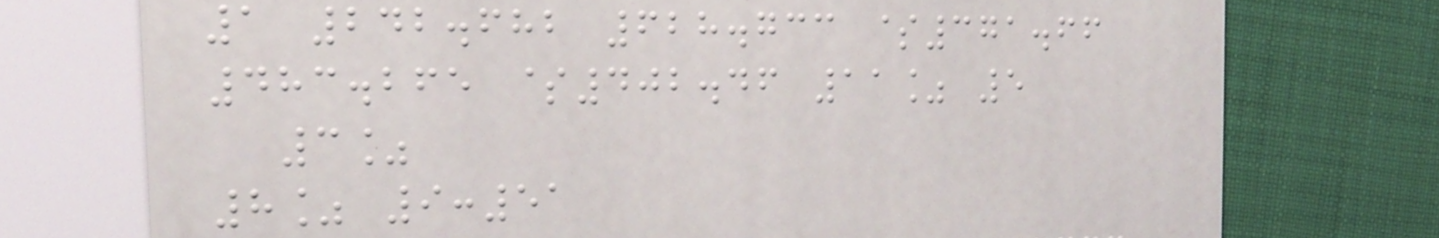1 242.682 628.733 $371.66
483.265 $402.46 11% 5
3%
8% 9:51
